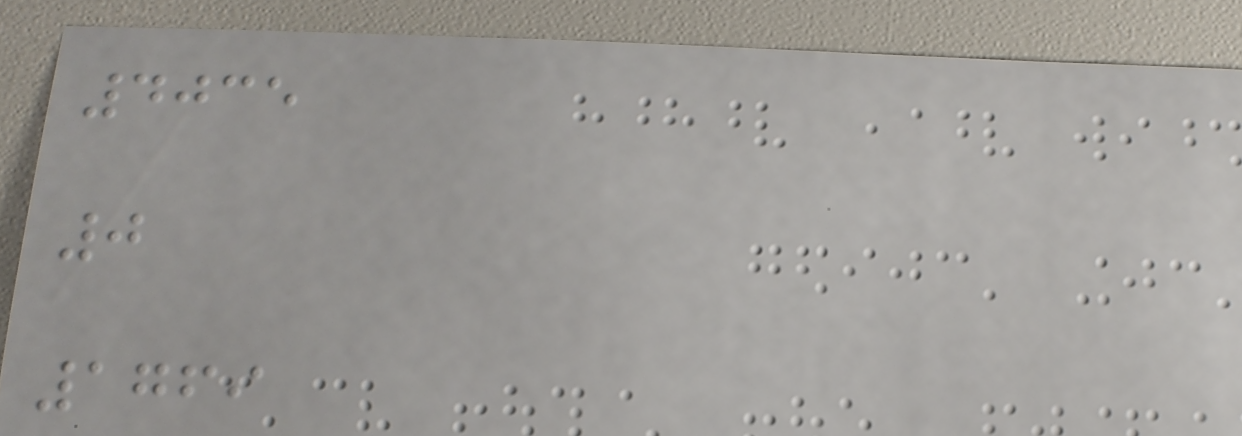4035
0
1769
